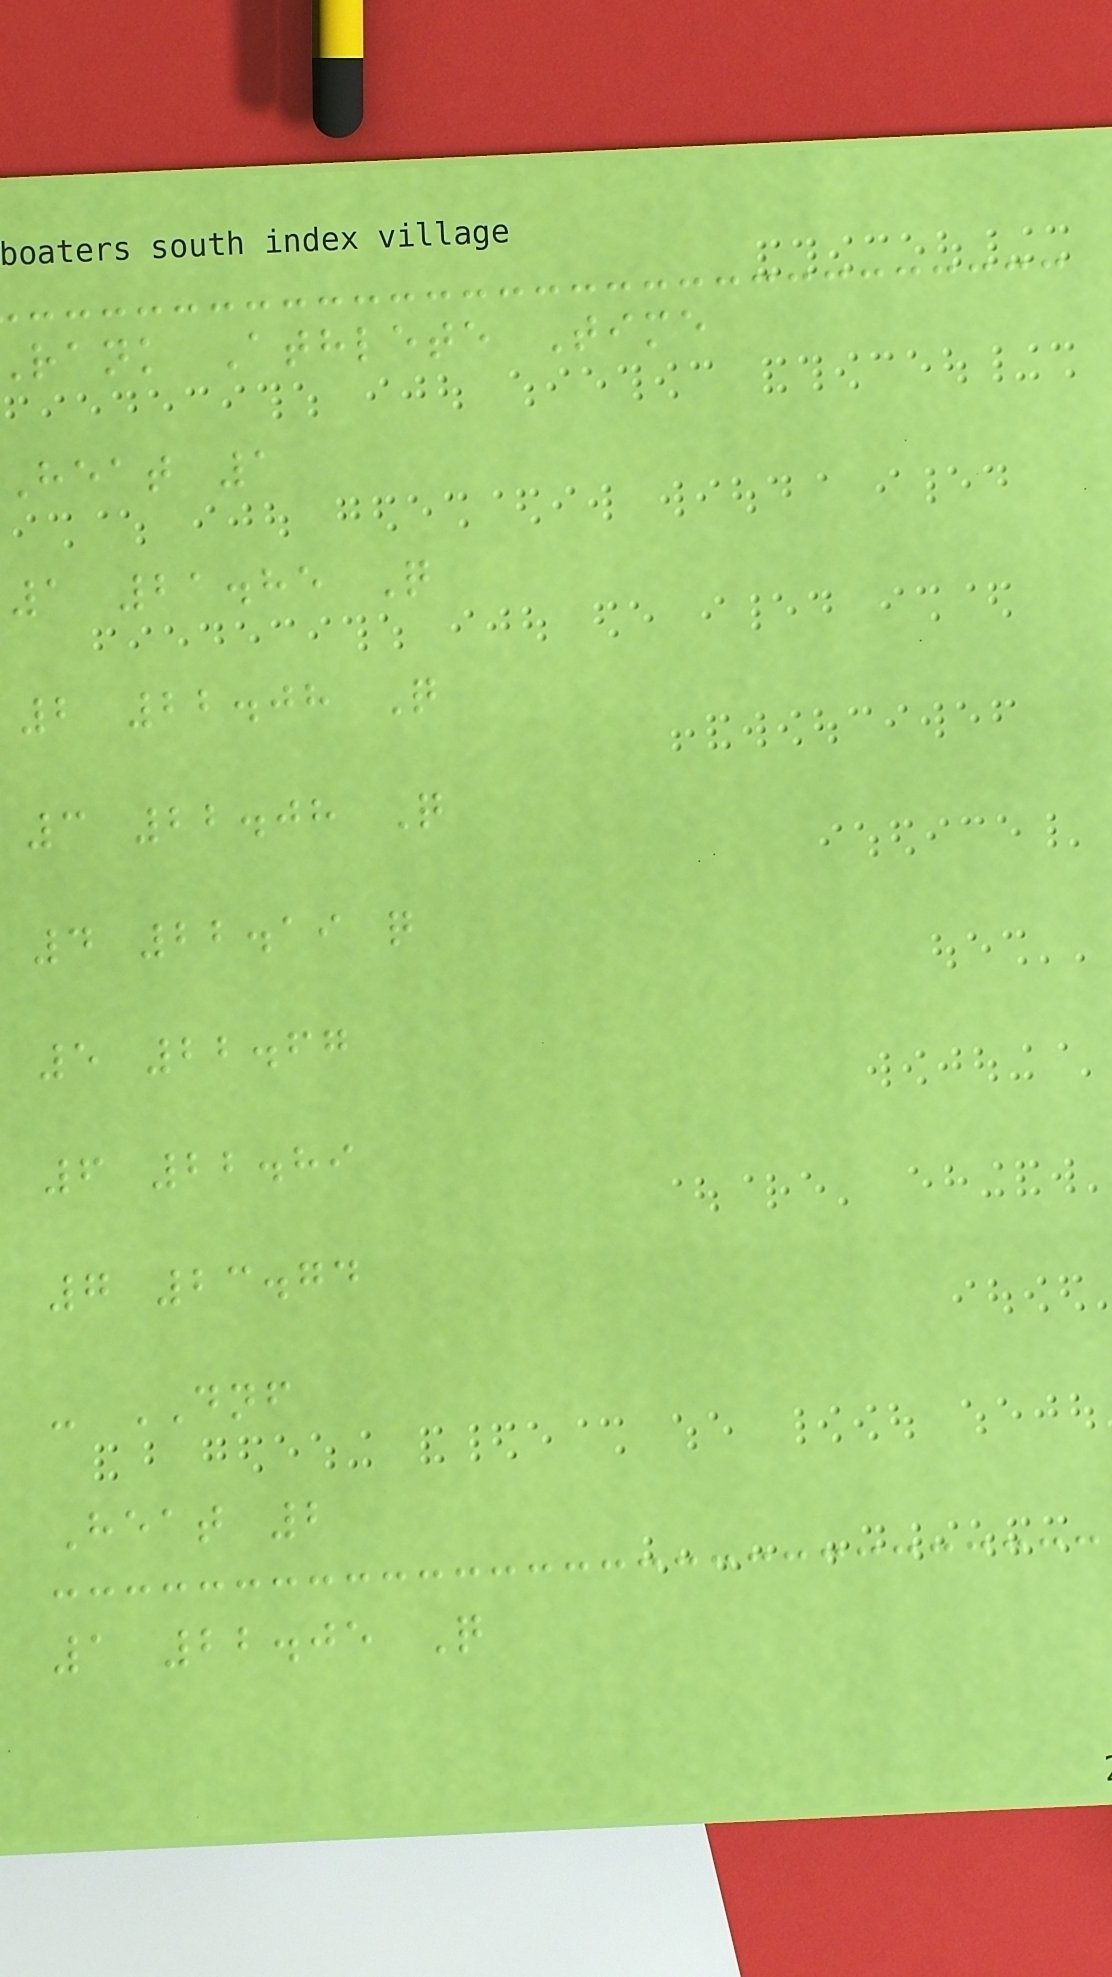rank Athlete Time
Heat 1
1 21.85 Q
2 22.08 Q
3 22.08 Q
4 22.19 q
5 22.67
6 22.89
7 23.74
- DNF
Heat 2
1 22.05 Q
